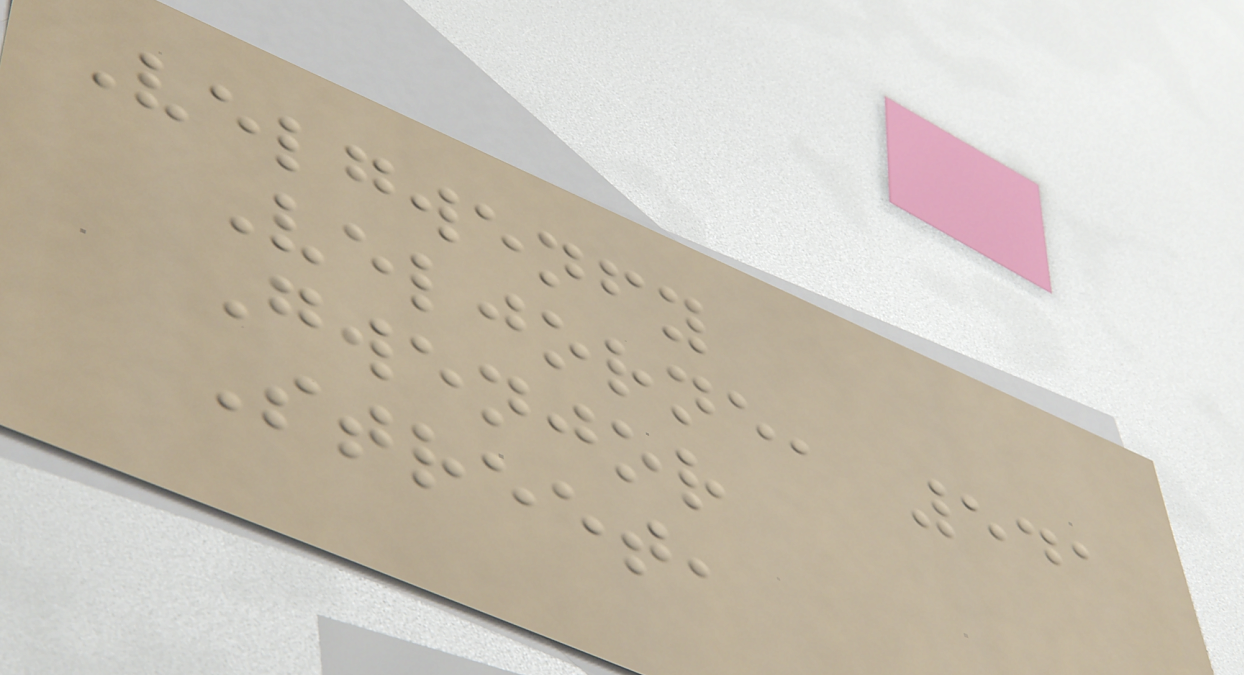Velgwenfy
Veljorne, 541
Gwenjor
Street,
